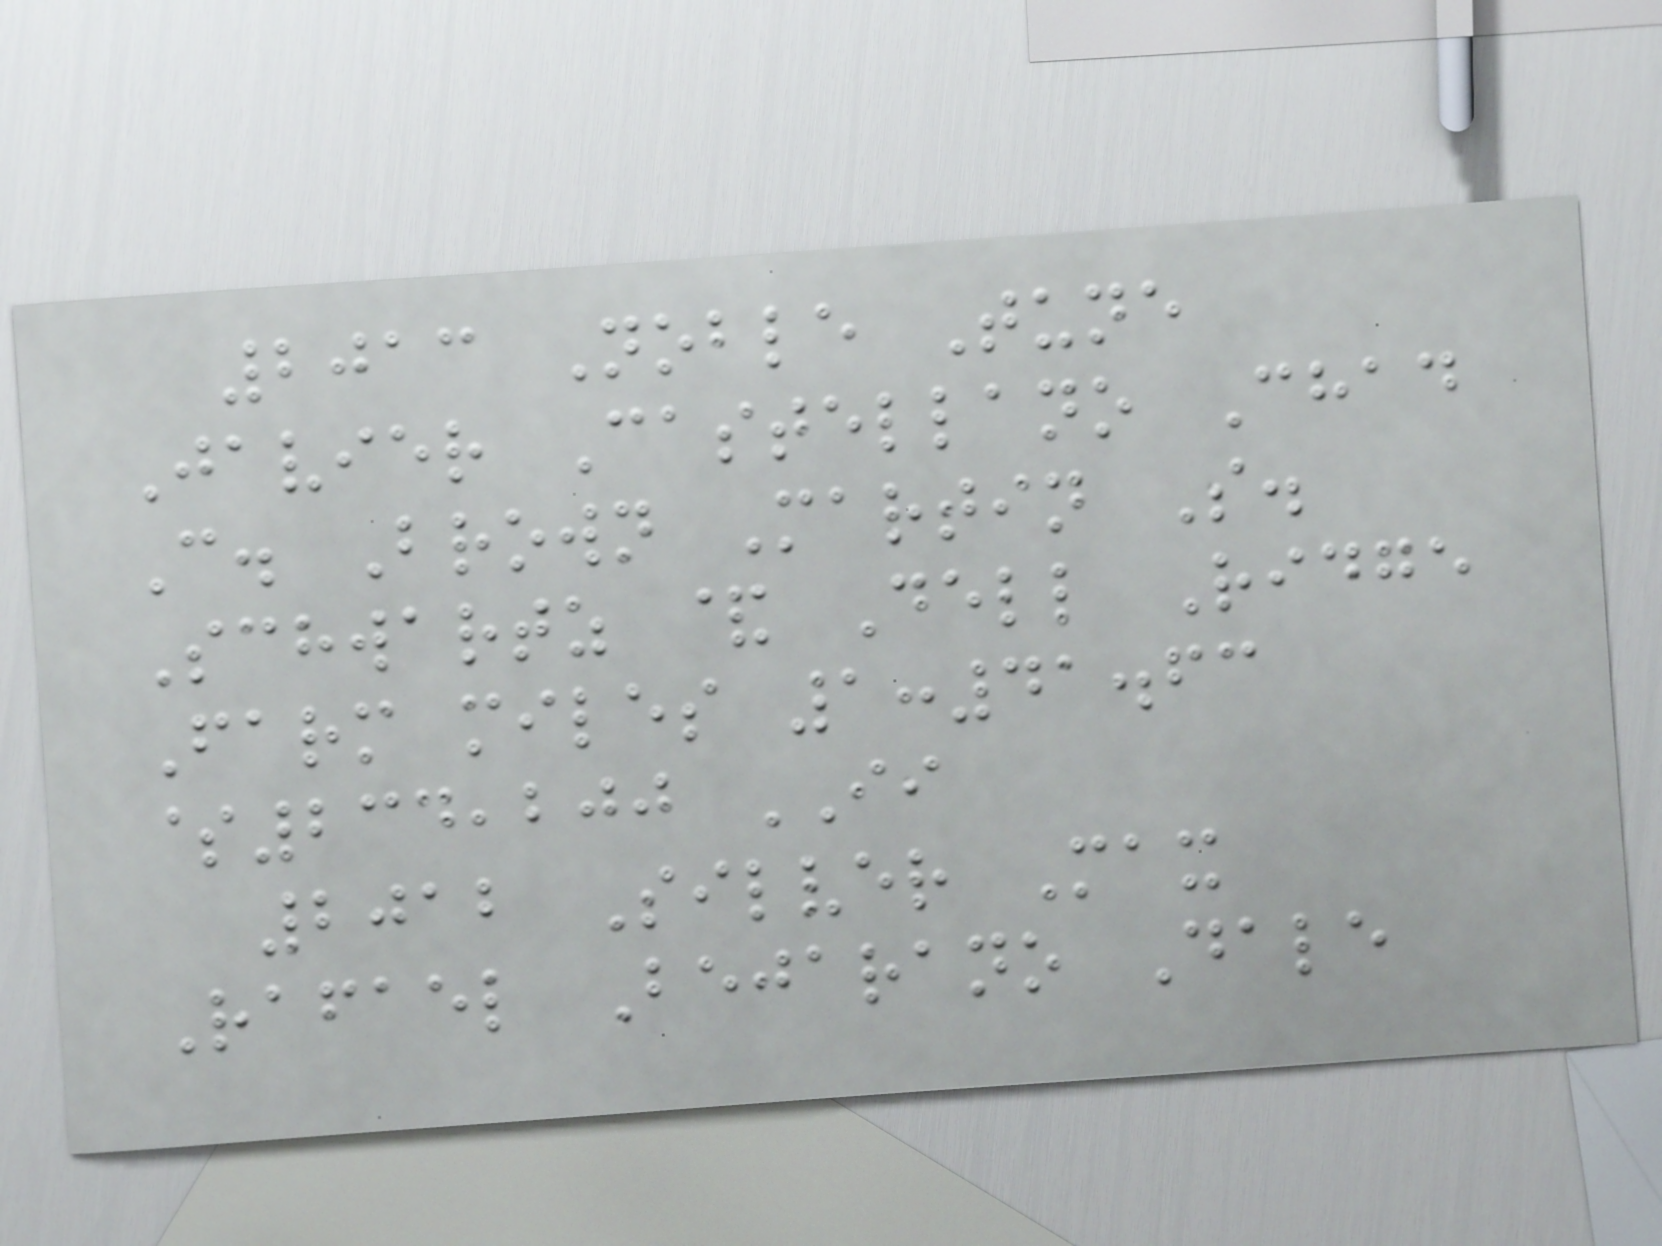2013 Noble Tune
Javier Castellano Chad
C. Brown Martin S.
Schwartz & Dell Ridge
Farm miles 1:41.63
$234,200 II
2012 Silver Max
Rafael Bejarano Dale
